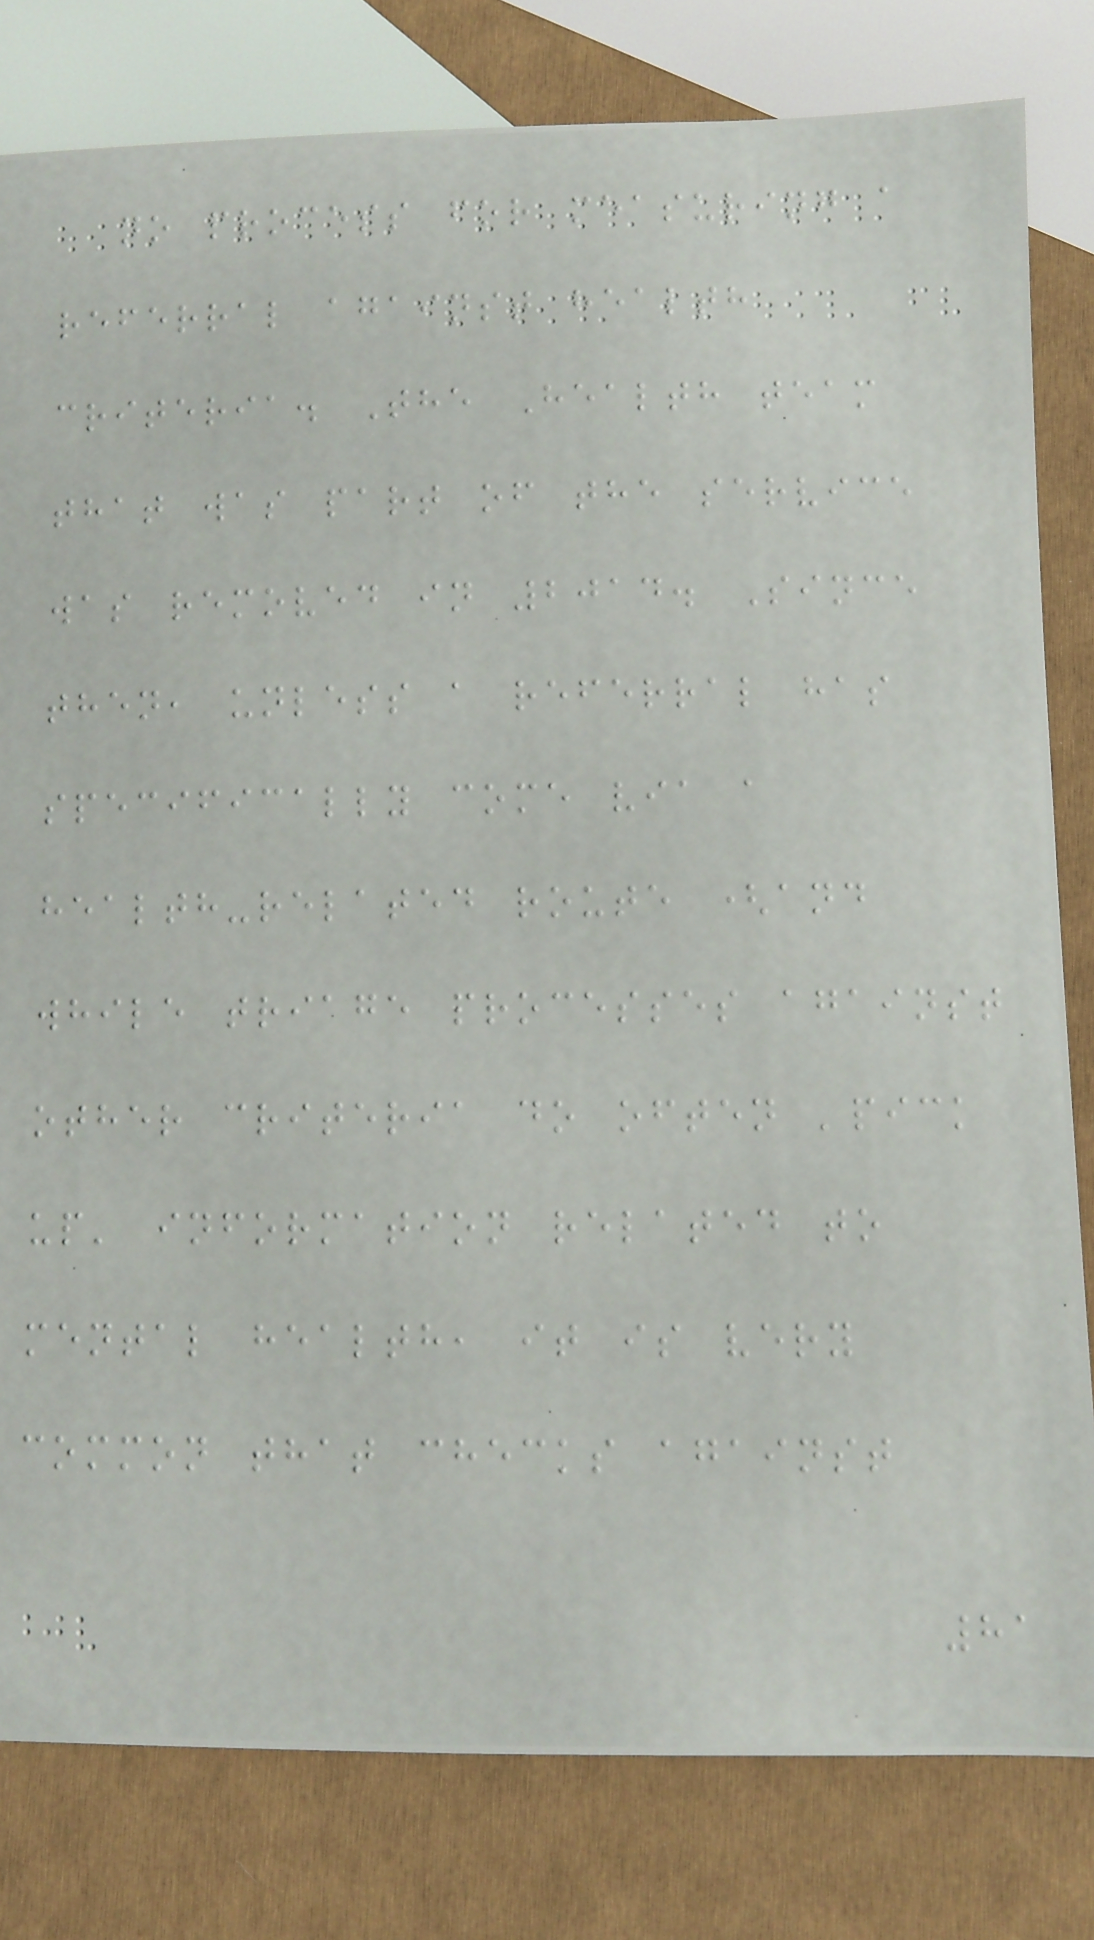no process for measuring a
referral against health
criteria. The Health team
that was part of the service
was removed in 2014. Since
then, unless a referral has
specifically come via a
health-related route (and
while triage processes against
other criteria do often 'pick
up' information related to
mental health, it is very
common that checks against
81
